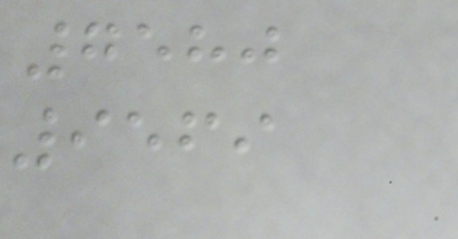7580
9569
